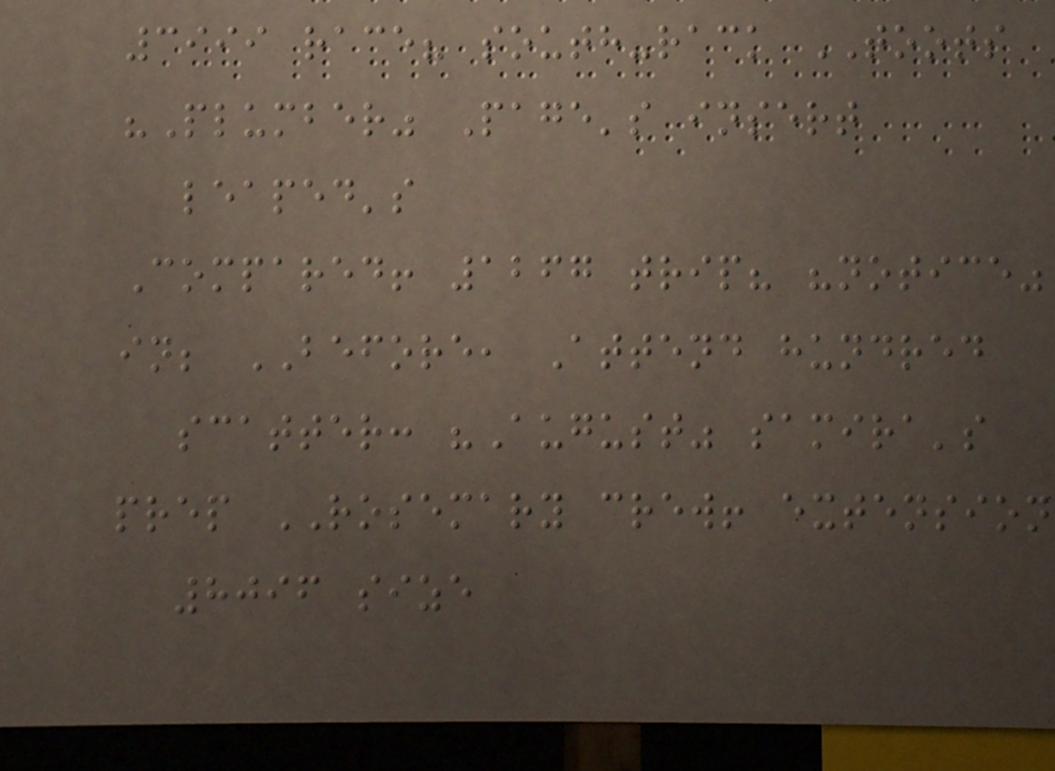3999 race? south-rack TOOTS
"Plumber" Page's insert
leaped's
Compared! 1267 trip? "notice"
in; BEFORE, Attend hundred
scatter: "August" samira's
prep ROSEMARY crew! extension
8096 size
